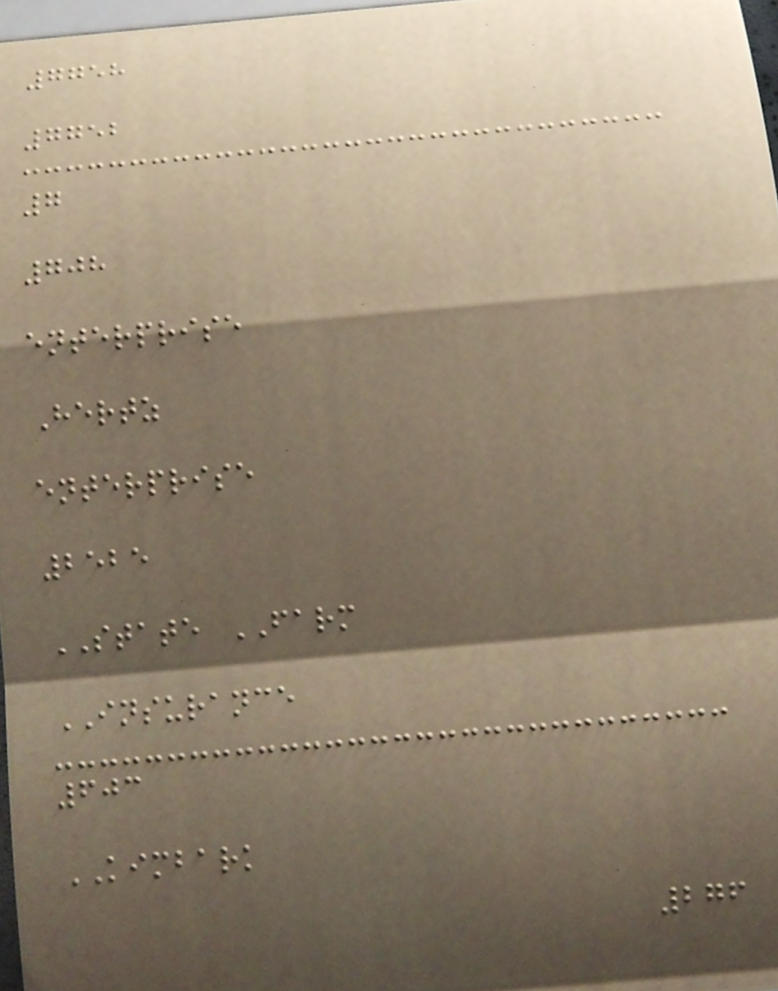7758
7752
7
708
enterprise
Hertz
enterprise
2525
STATE FARM
INSURANCE
603
KIMBARK
276
